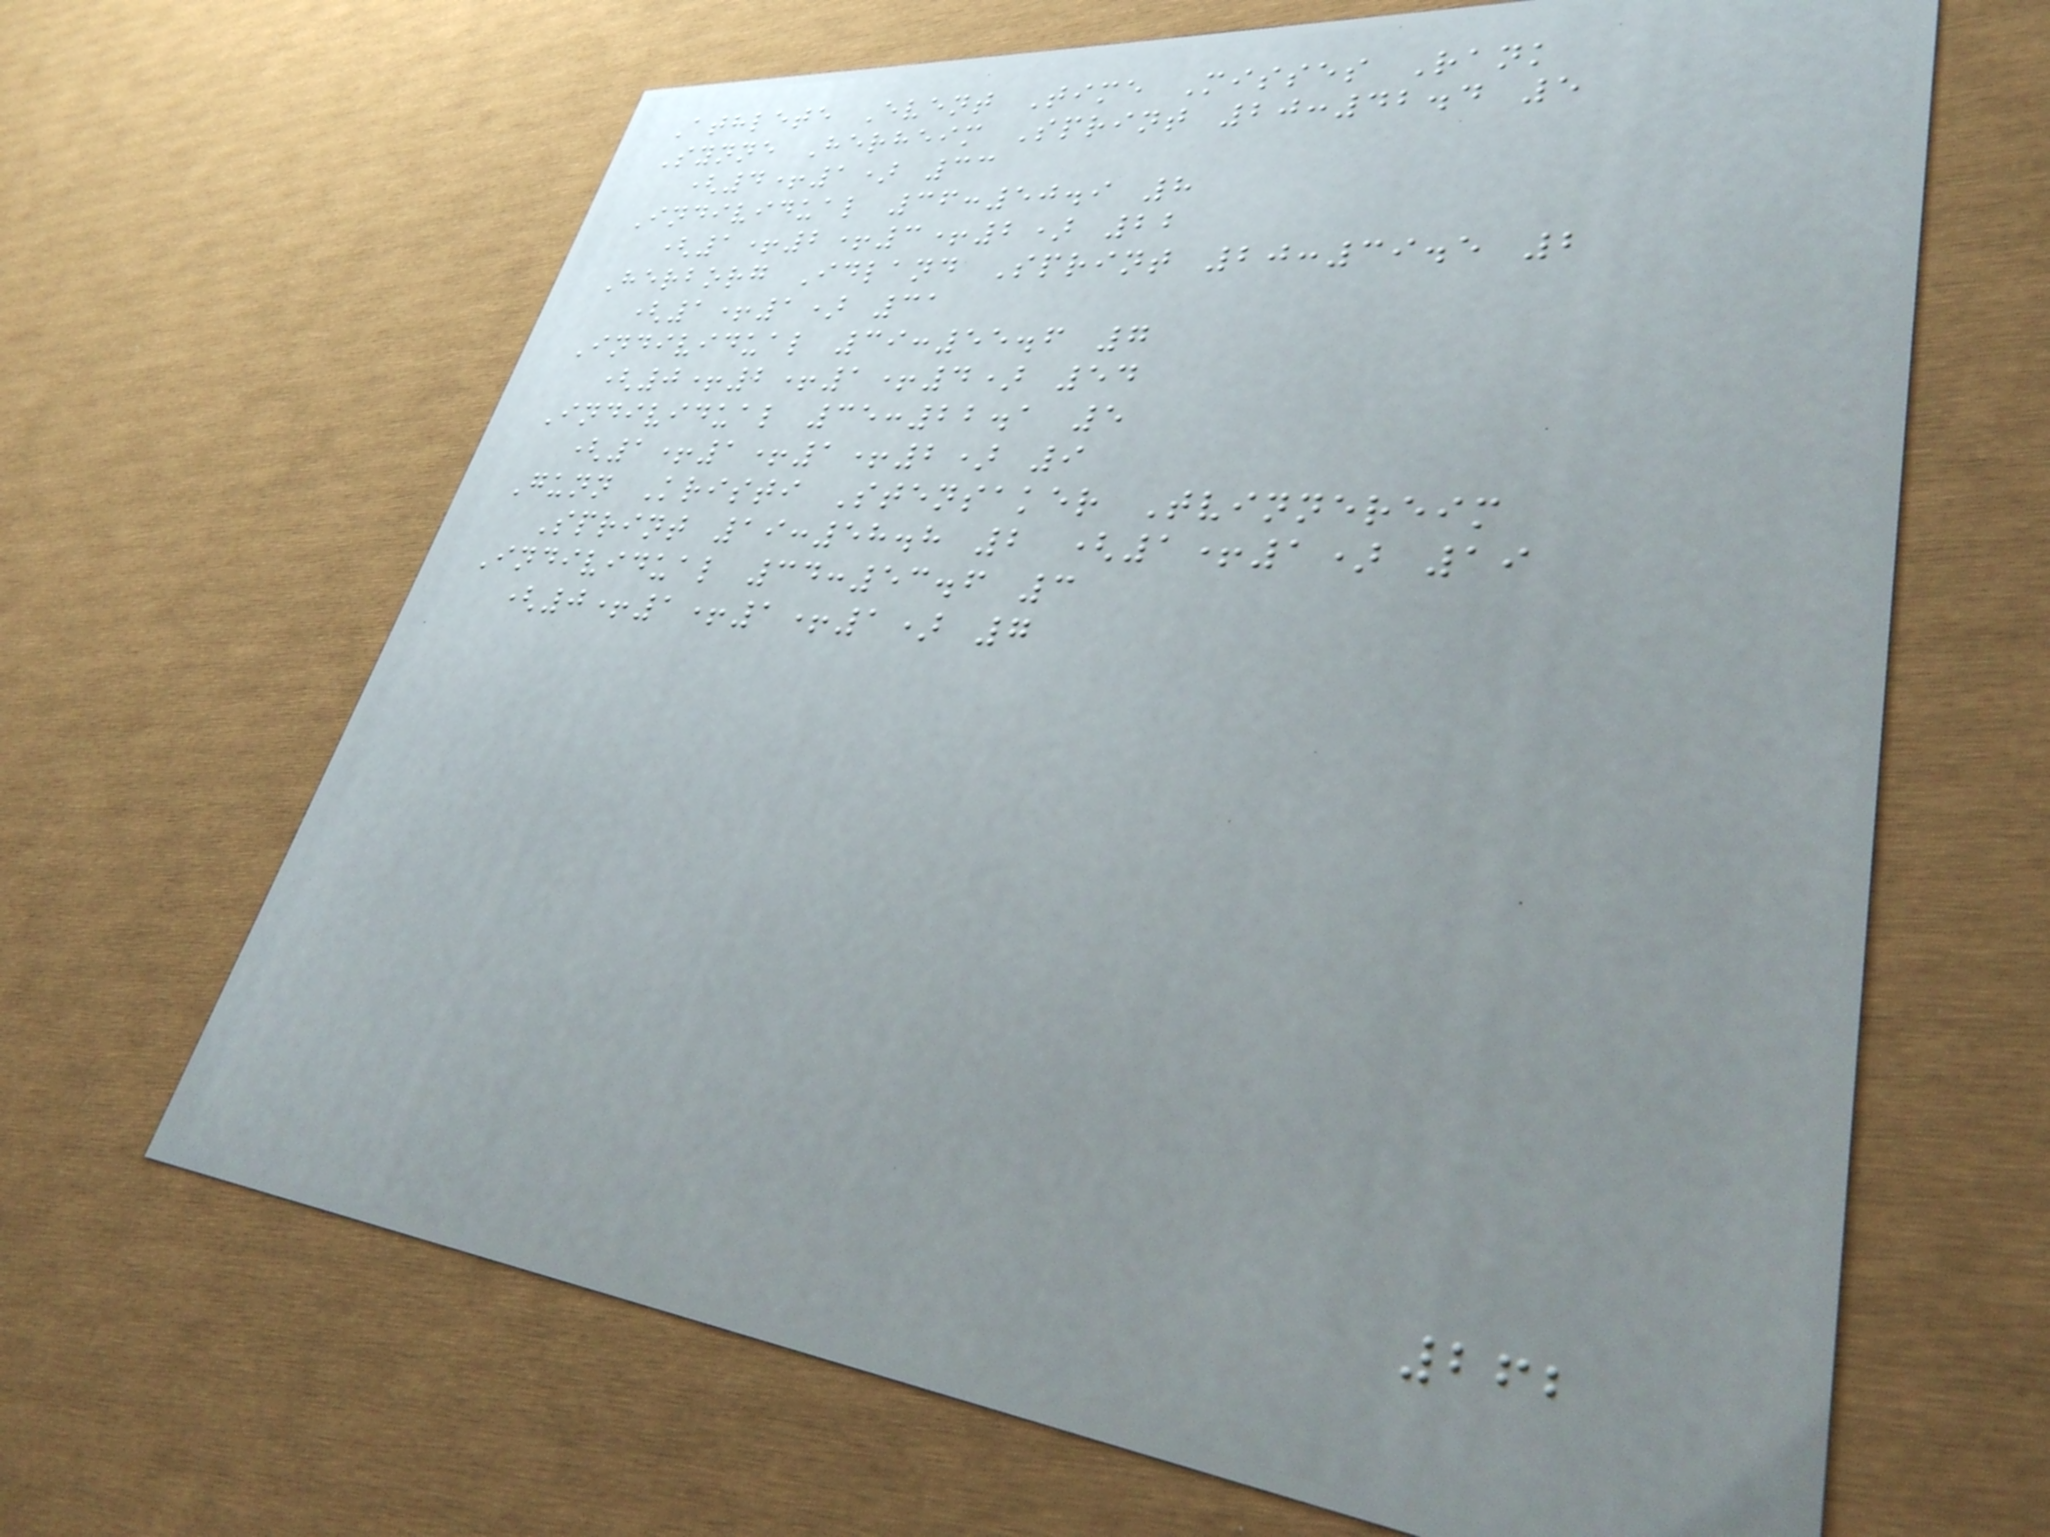Athlete Event Time Misses Rank
Synne Herheim Sprint 20:42.4 5
(4+1) 33
Individual 36:50.9 8
(1+2+3+2) 22
Herborg Idland Sprint 20:39.5 2
(1+1) 31
Individual 39:55.6 7
(0+2+1+4) 54
Individual 35:22.1 5
(1+1+1+2) 9
Gunn Kristi Stensaker Tvinnereim
Sprint 19:58.8 2 (1+1) 19
Individual 34:53.6 3
(0+1+1+1) 7
262
